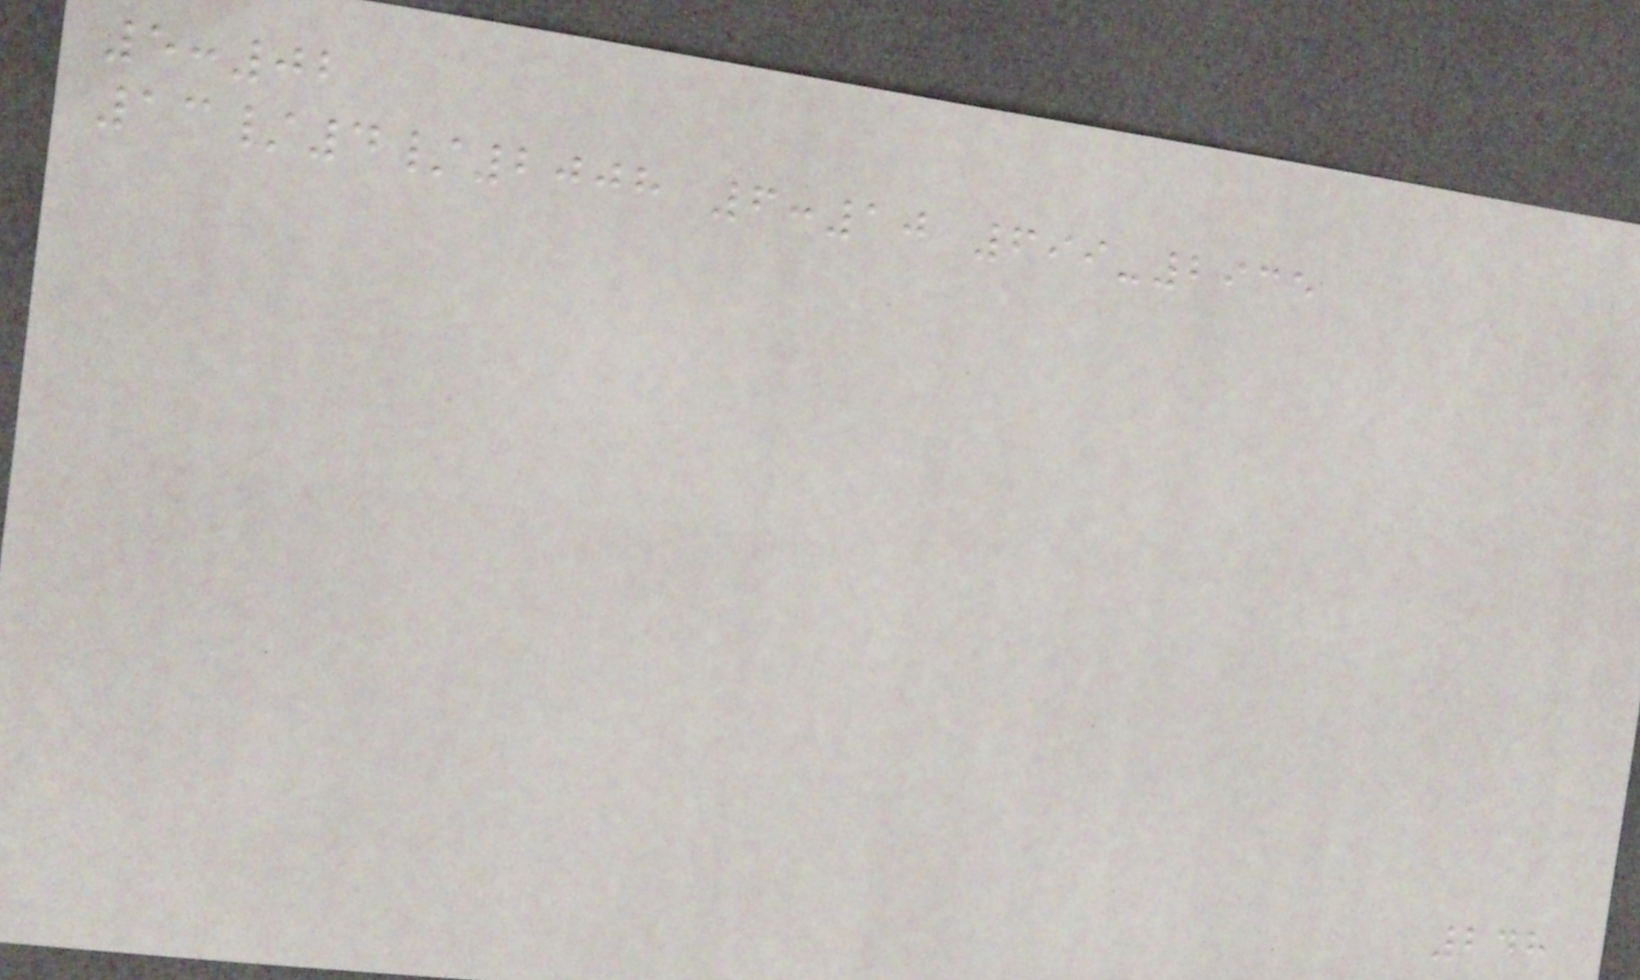5:02
13/4/2008 6:10 699-2935
248
